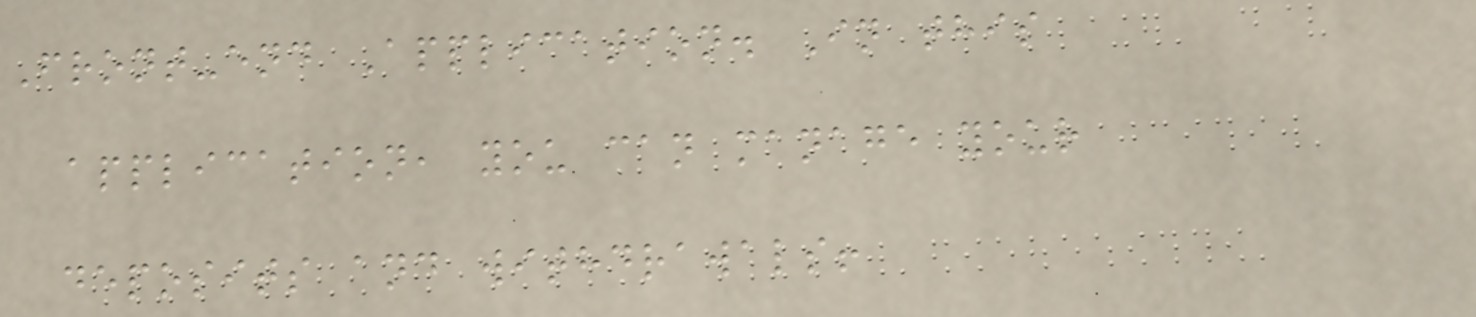Front-end Application. In this
application, you can manage your
deposits and withdrawals!
